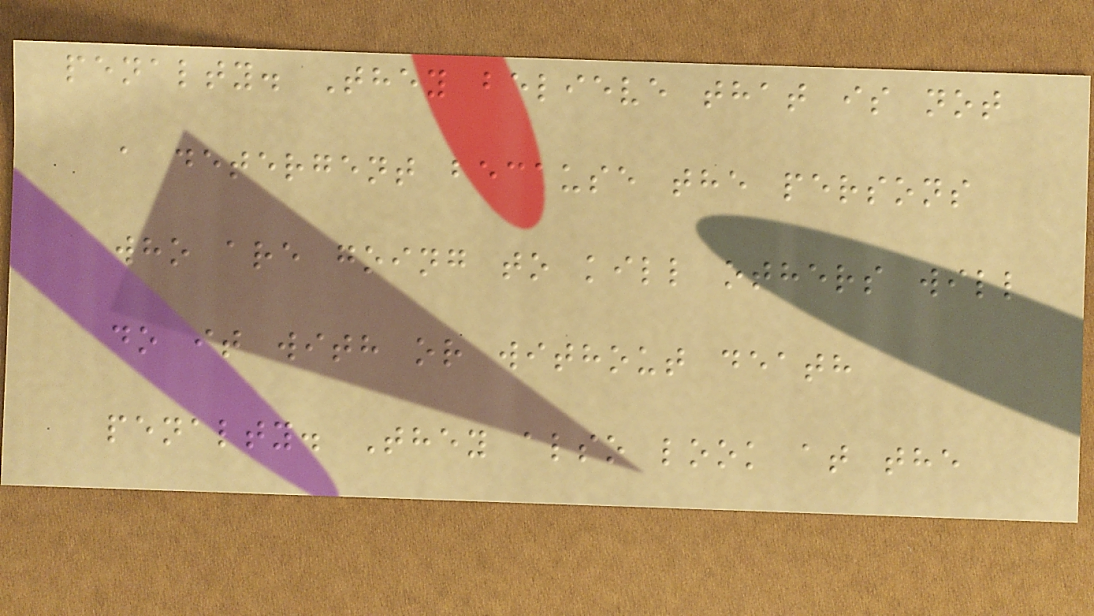penalty. They believe that is not
a detergent because the persons
who are going to kill others will
do it with or without death
penalty. They also look at the
